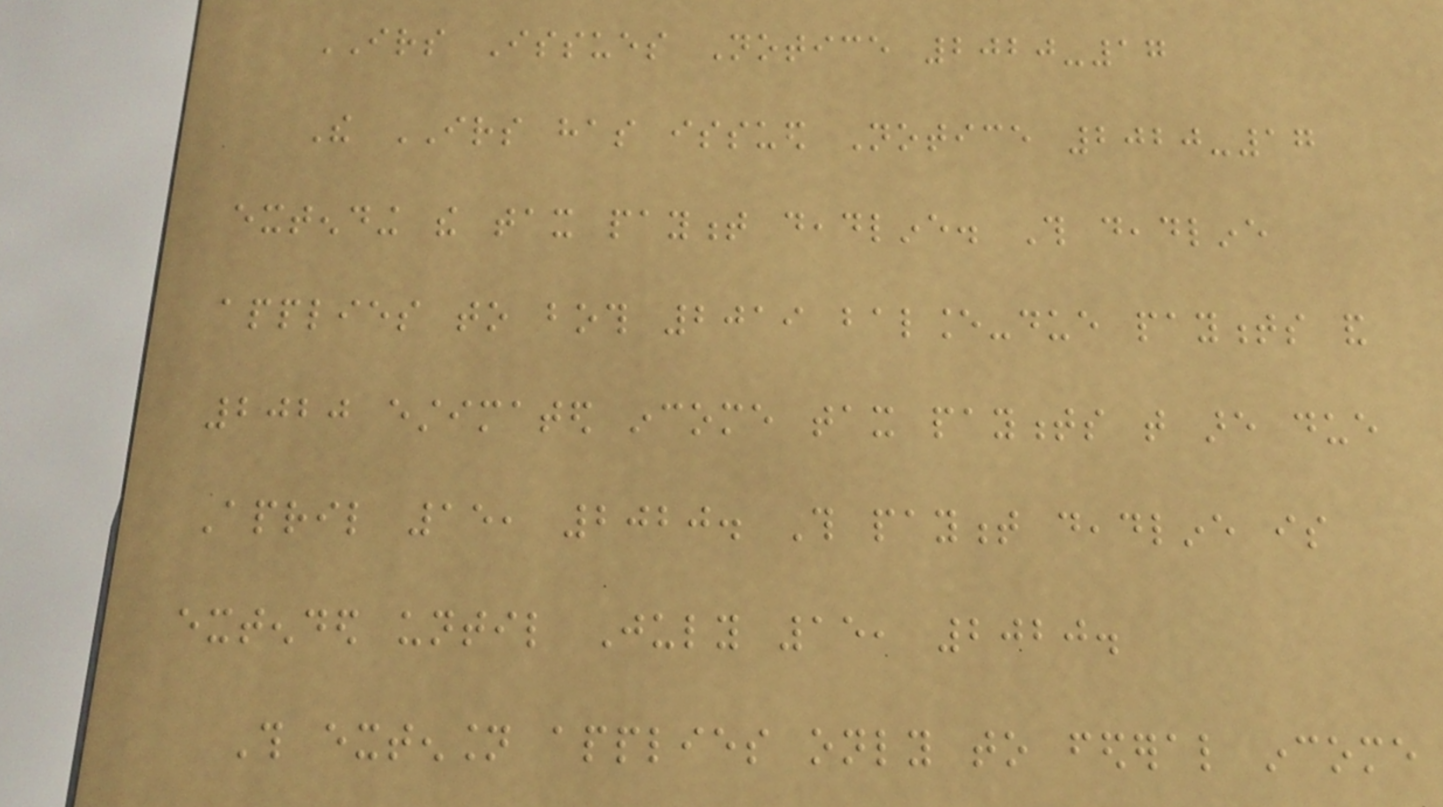IRS Issues Notice 2020-17
The IRS has issued Notice 2020-17
extending the tax payment deadline. This deadline
applies to both 2019 balance-due payments and
2020 estimated income tax payments that are due
April 15, 2020. This payment deadline is
extended until July 15, 2020.
This extension applies only to federal income
